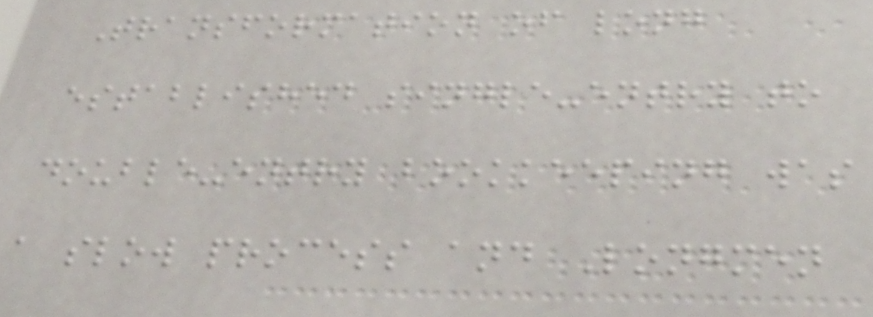Transformation of long
established single-entry to
double-entry bookkeeping was
a slow process and Longmen
